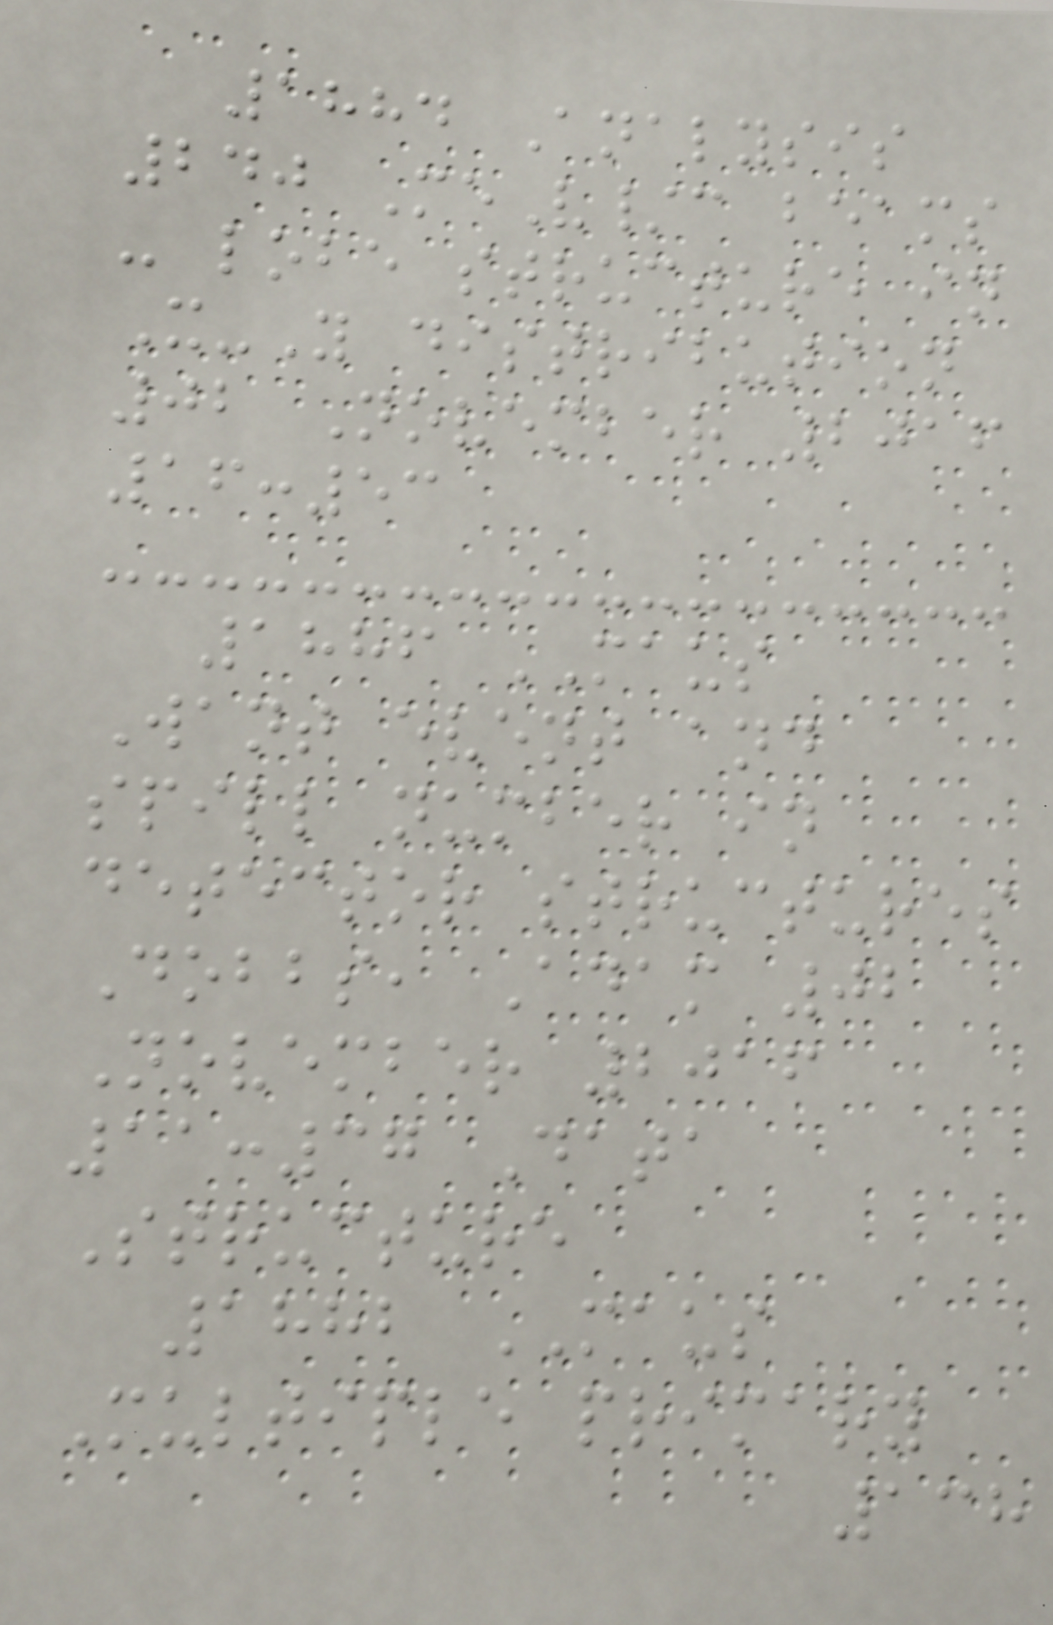1884 Analysis
240 MeV/c beams
- lobe structure in
X-Y distribution
02 November 2016
16:53
1886 MAUS
Want event and
spill number in
detector structures
Dobbs, Adam 02
November 2016
11:37 Data
Structure
1882 MAUS
Multiple primary
138
